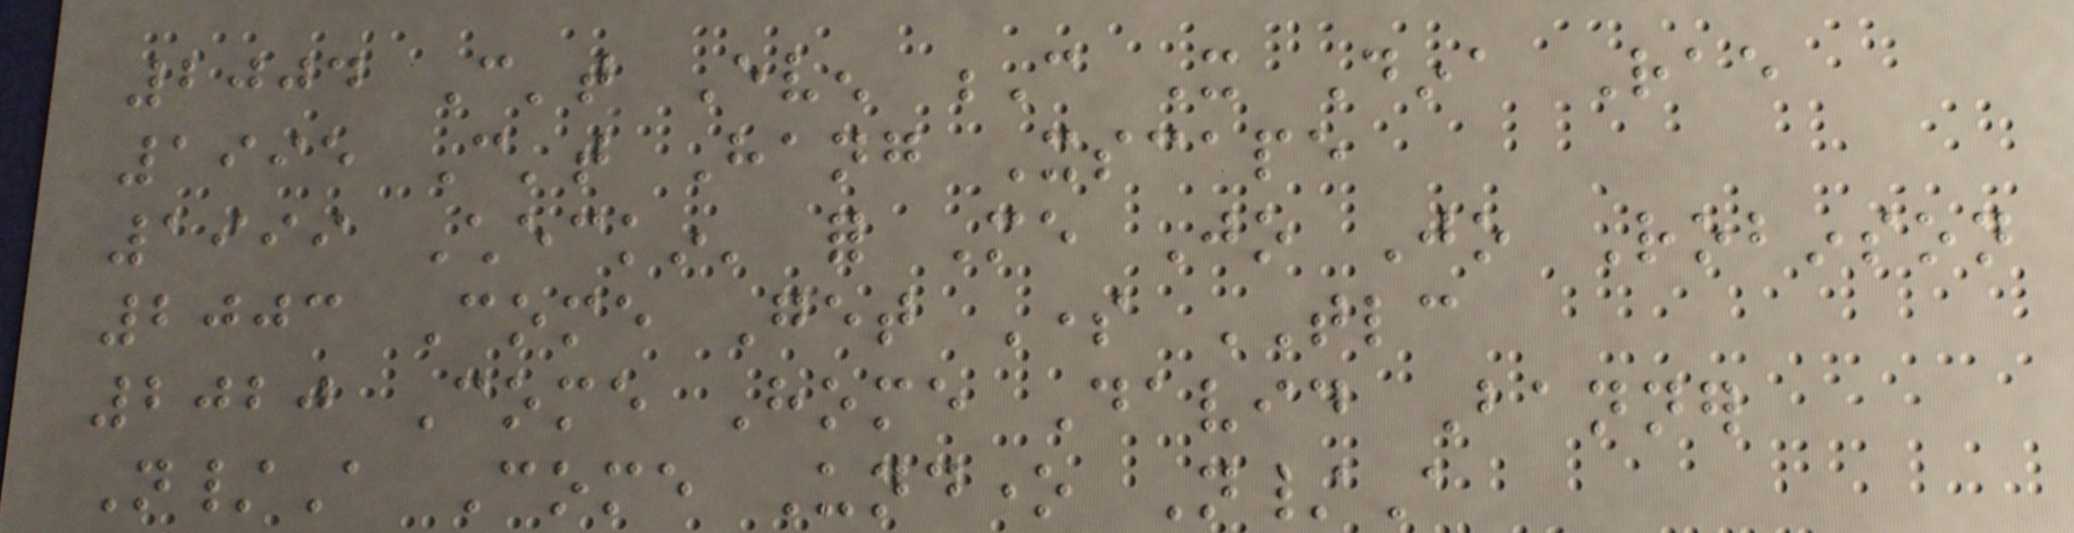2004 Can't Even C It Dina Rae
1995 Can't Hang Xscape
1999 Checkin' for Me Jo Jo Robinson
2003 Come Get Some TLC
2020 Come Home David Banner
N/A Come Undone N/A
